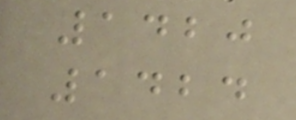1420
1424
